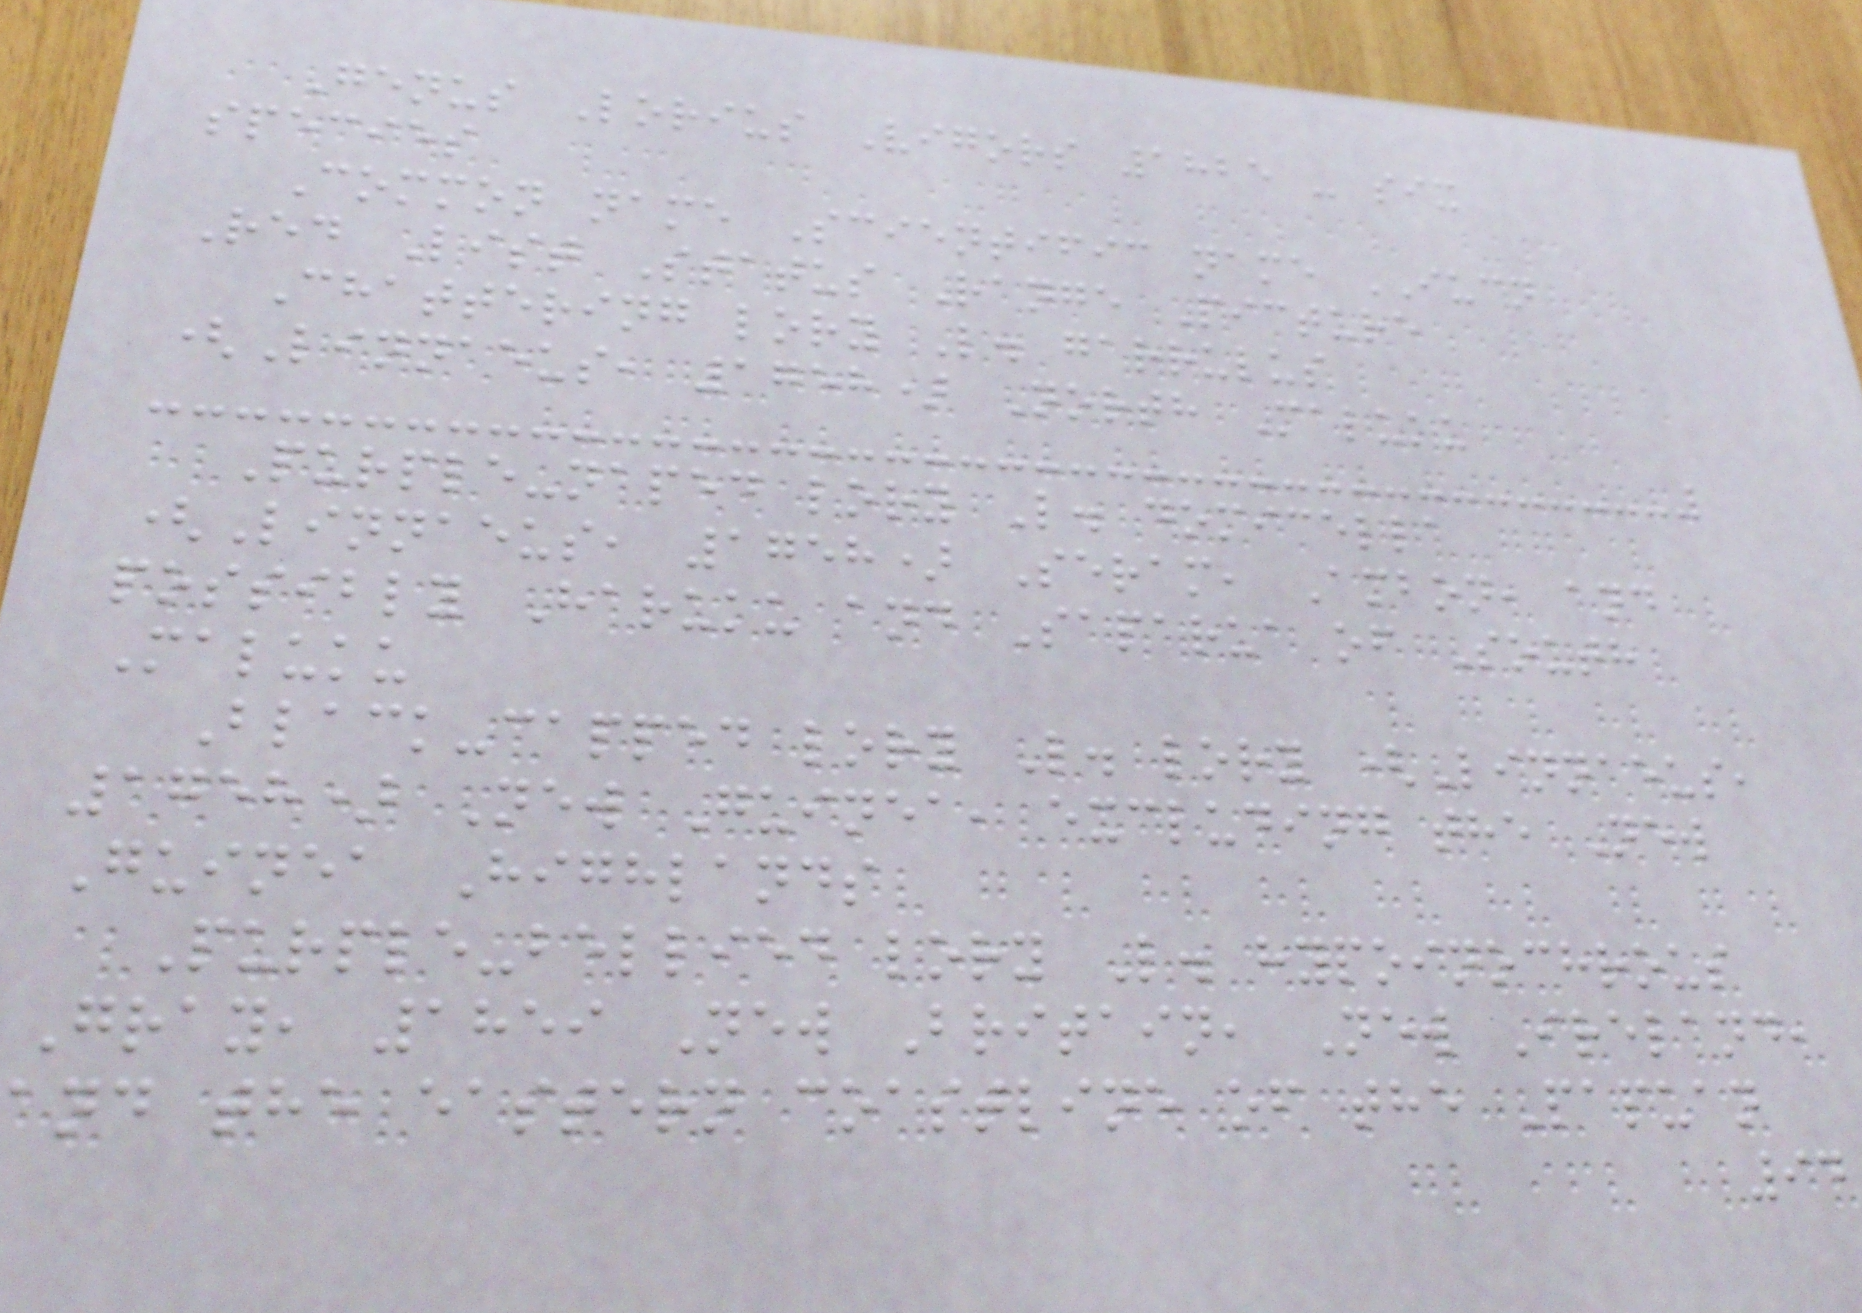Genus Lorius Vigors 1825 - six
species
Common name Scientific name IUCN
Red List Status Range Picture
Chattering lory L. garrulus
(Linnaeus, 1758) North Maluku
Purple-naped lory L. domicella
(Linnaeus, 1758) Seram, Ambon, and
possibly Haruku and Saparua of South
Maluku
Black-capped lory L. lory (Linnaeus,
1758) New Guinea, excluding the New
Guinea Highlands
Purple-bellied lory L. hypoinochrous
Gray, 1859 New Britain, New Ireland,
and the eastern coastline of the Papuan
94
